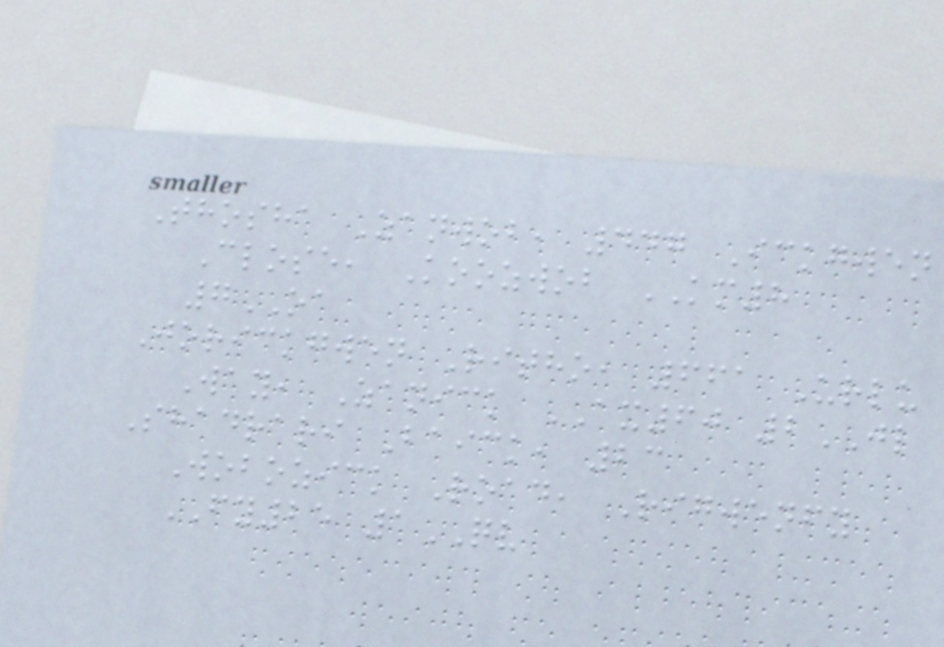Thosha Zanwob, 447 Ickgwen
Close, Koozwob KM8
7OA
Jorickgwen Ritho, 661 Urlu
Way, Zanick AX60 2JL
Shadrari Baick, 23
Wobozick Road, Rigwenfy
FY25 1QV
